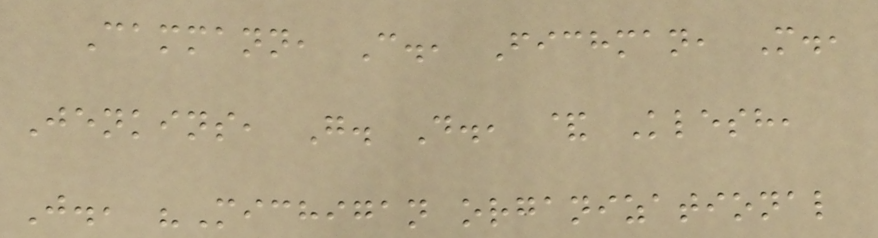Cammann, C., Fichman, M.,
Jenkins, G. D., & Klesh,
J., "Michigan organizational
